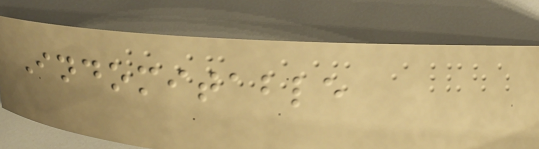Indomitable
